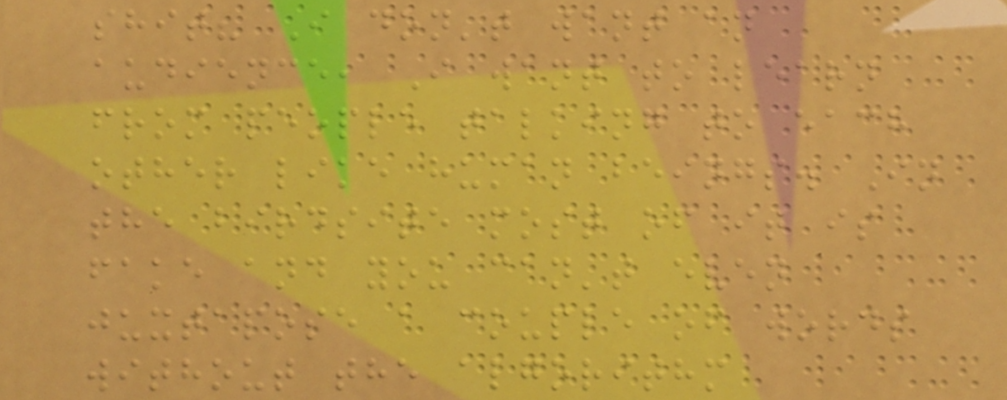shit? I don't want an
audience, I want to learn
from people talking to each
other like human beings. In
the birdsite most of it is
fake and you can't even
juxtapose a couple of words
without the algorithm
